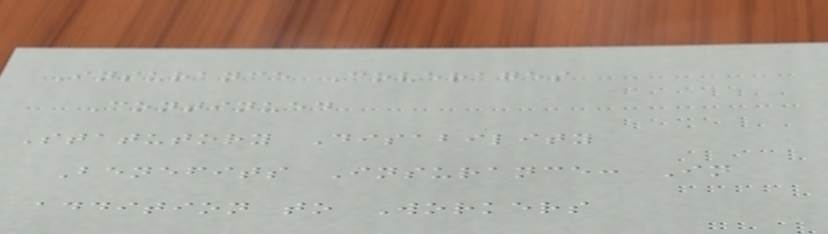Insurance Coverages
Continued
Statutory Disability
Benefits Insurance: In
addition to Workers
